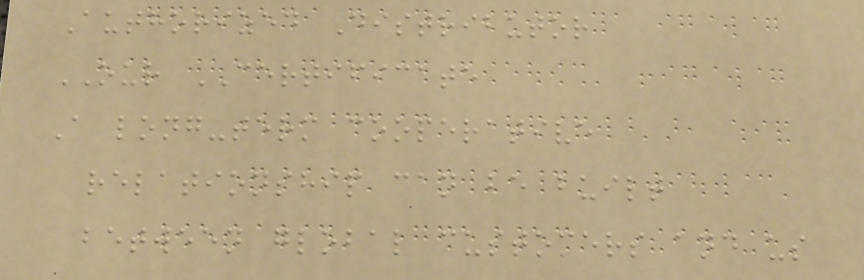Authorized Distributor
OUR CERTIFICATE
A long-term cooperative
relationship can be built
between global customers and us
